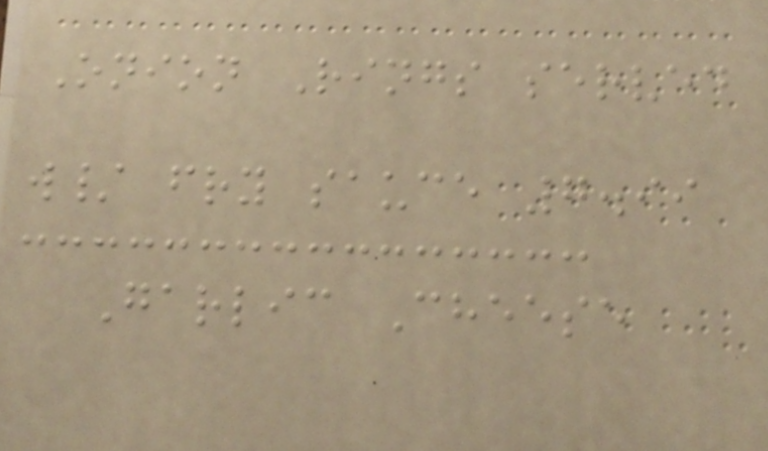Onion Rings served
w/ fry sauce 7.99
Garlic Cheese
